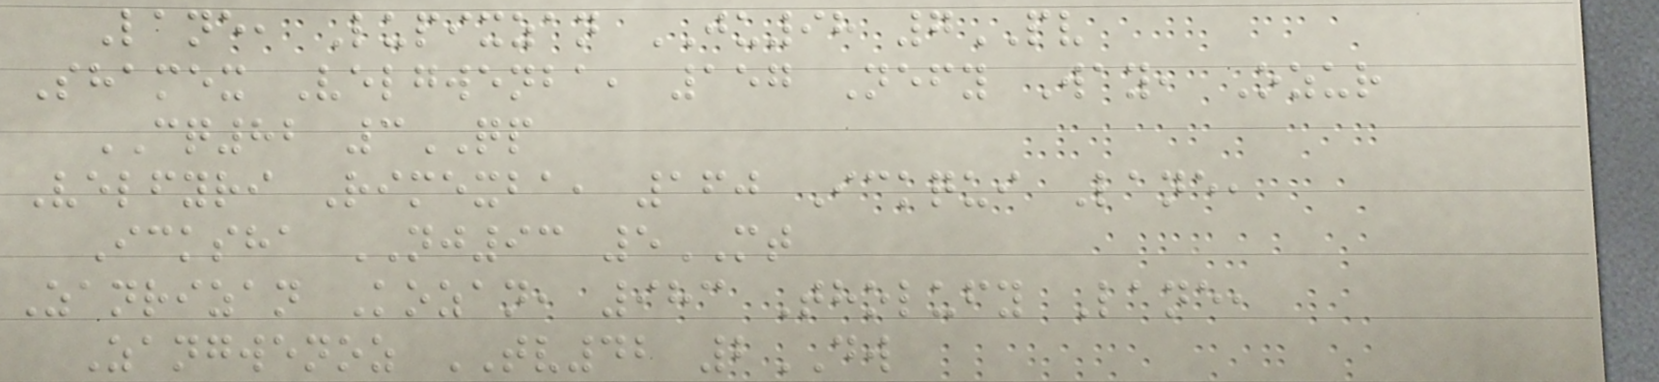Lane, Lupixzan JU98 7PV
Shamex Velgwenba, 157 Nefy Way, Ozur
CQ82 3QP
Velfyri Rimexba, 160 Ickqui Lane,
Icksha NJ93 5MT
Zanrizan Kozan, 983 Tholufy Lane,
Zangwenoz TV42 2DW
